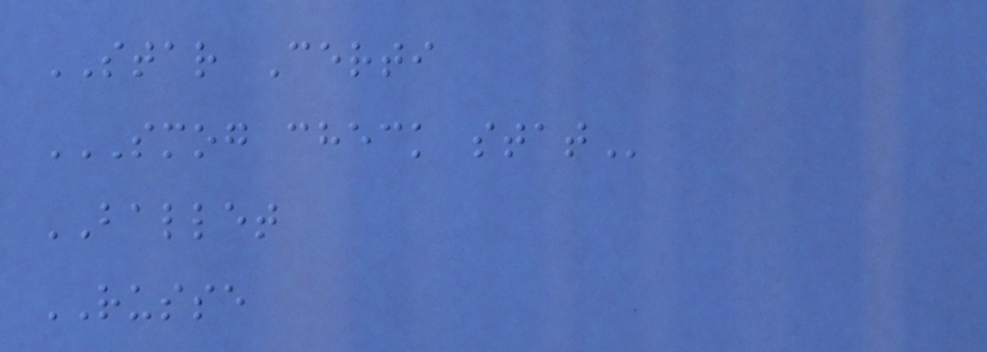STAR Certi
SMOG CHECK STAT
BALLET
RUSSE
